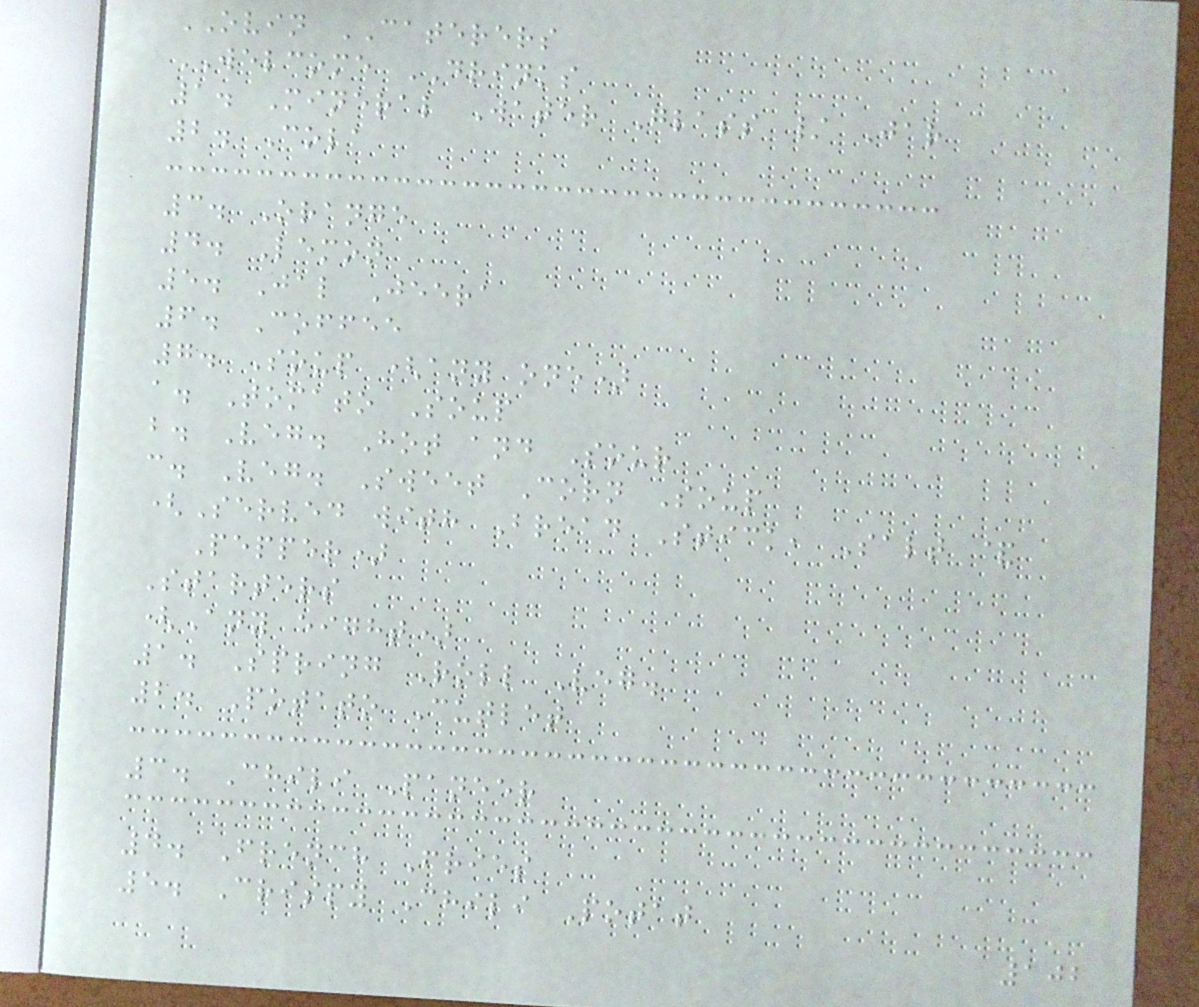OVIN CATERERS
WELCOME DRINKS
1. Mineral Water Glass / Jar
2. Cola
3. Orange
4. Lemon
5. Jal Jeera
6. Coffee
7. Soup (any one)
a. Tomato Soup
b. Veg. Hot and Sour
c. Veg. Sweet Corn Soup
(Served with Bread Stick, Salt &
Pepper)
Starters
(Any eight)
1. Spring Roll Veg.
2. Potato Cutlet
3. Chili Paneer
4. French Fries
5. Crispy Chili Potat
102
